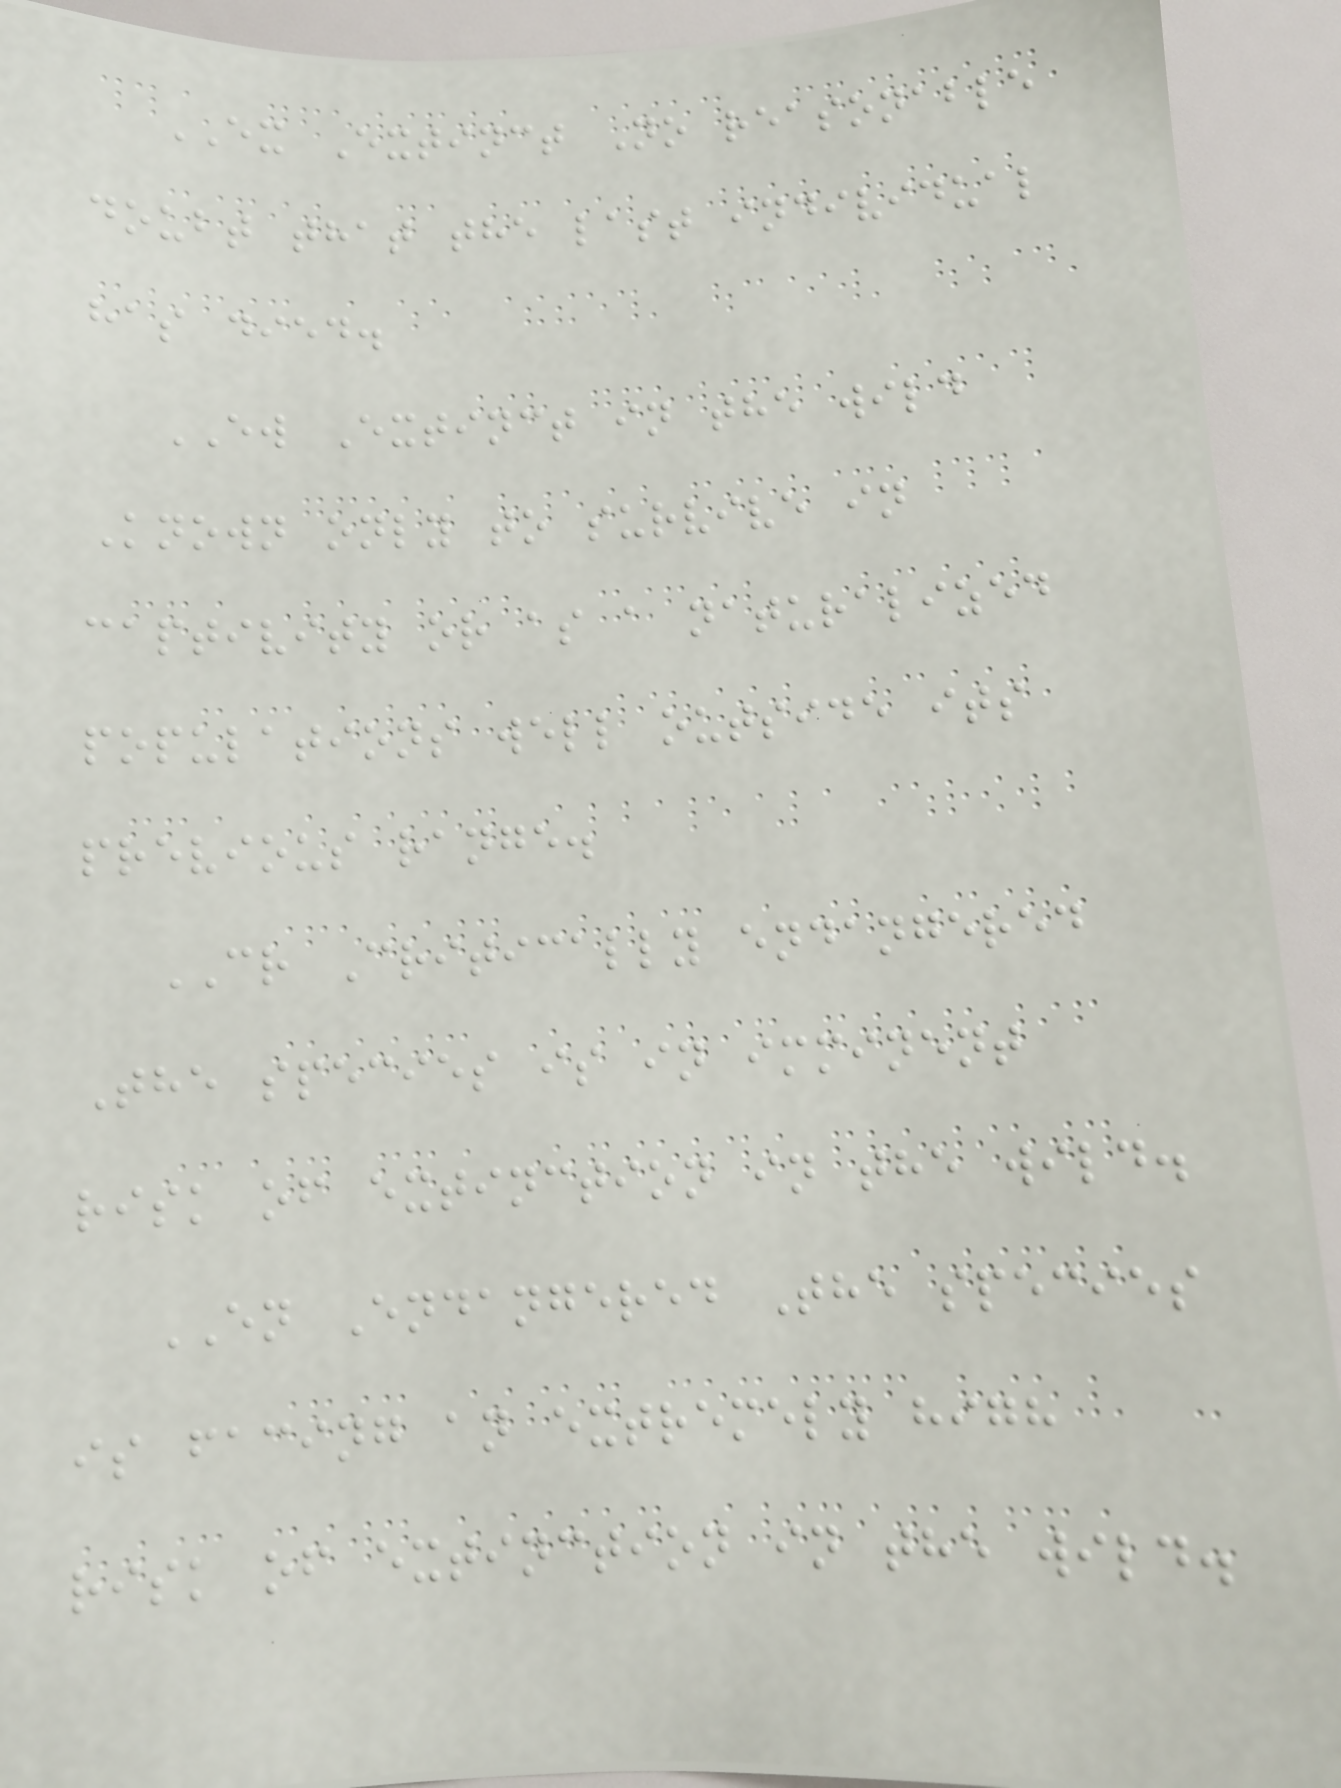EX Extinct No reasonable
doubt that the last individual
has died.
EW Extinct in the wild
Known only to survive in
captivity or as a naturalized
populations well outside its
previous range.
CR Critically endangered
The species is in imminent
risk of extinction in the wild.
EN Endangered The species
is facing an extremely high
risk of extinction in the wild.
